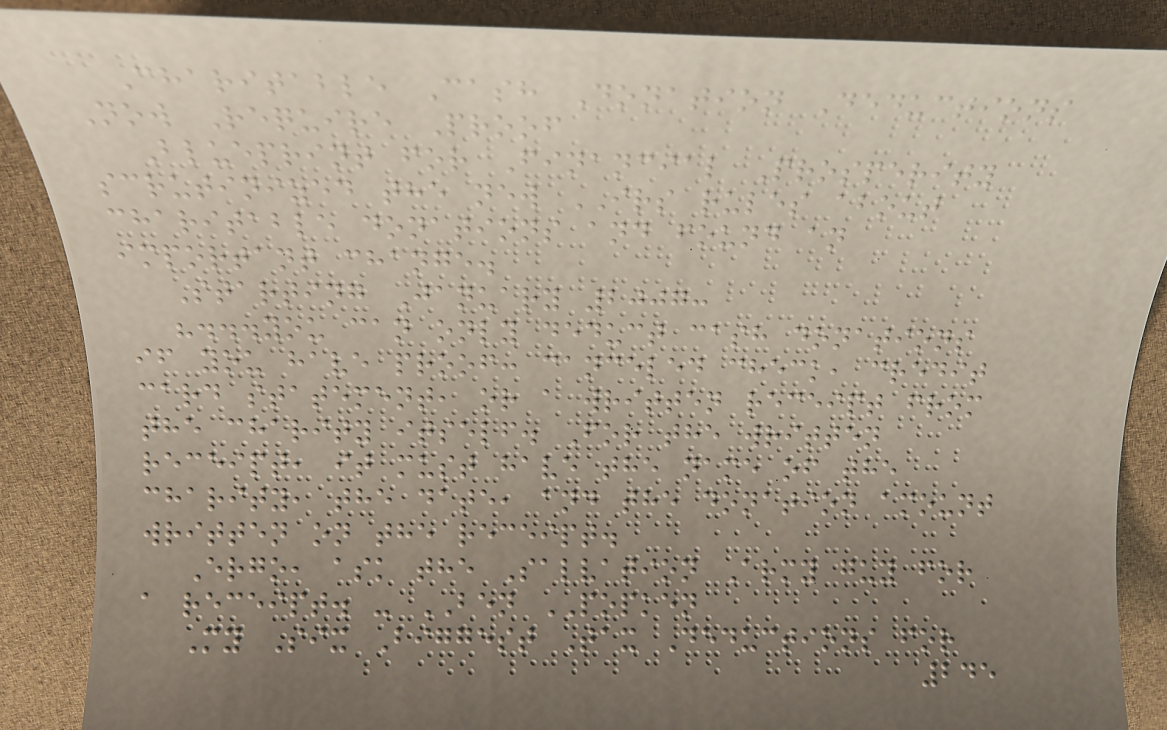Charitable Cash Donation Deductions
Now Require Proof
Blueprint for Financial Prosperity
scrutinized the new IRS rules about
charitable donations and found an
important change.
Starting January 2007:
"...you can only deduct cash donations
if you have proof: canceled check, credit
card statement, or a written receipt from
the charity itself. For the written
receipt, it must have the name of the
charity, the date, and the donation amount
written on the receipt.
Ergo, ask the Salvation Army guy for
a receipt. - BEN POPKEN
My Six Biggest Tax Deductions for
245
